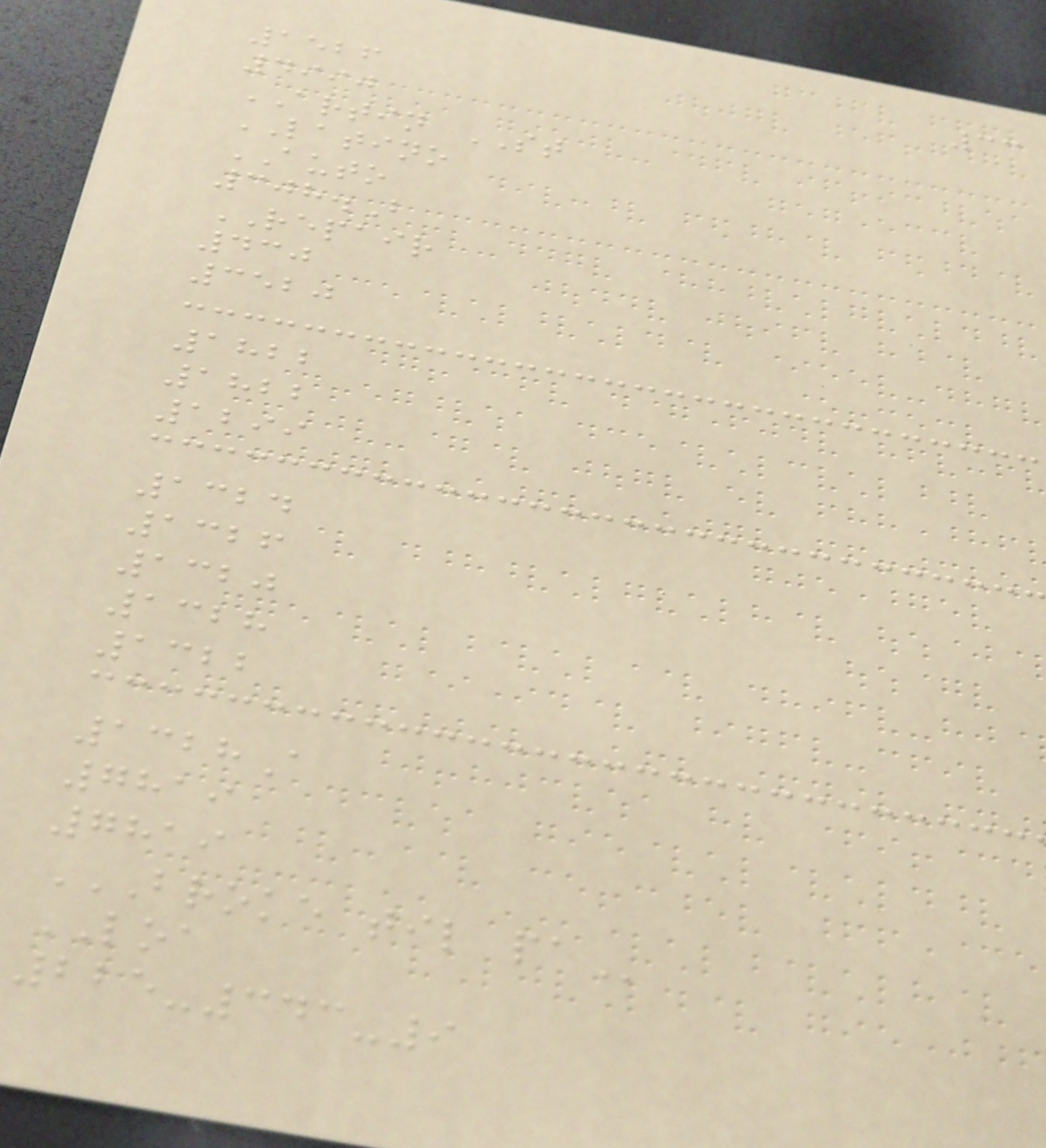33
1526
4990
ARTIN ST
LATINO
AUTO
308.B
REPAIR
430
3520
1822
1822
1299
1324
1326
1320
1328
1322
1328A
7819
7819
BROKE TIL PA
LOA
225-343-9
